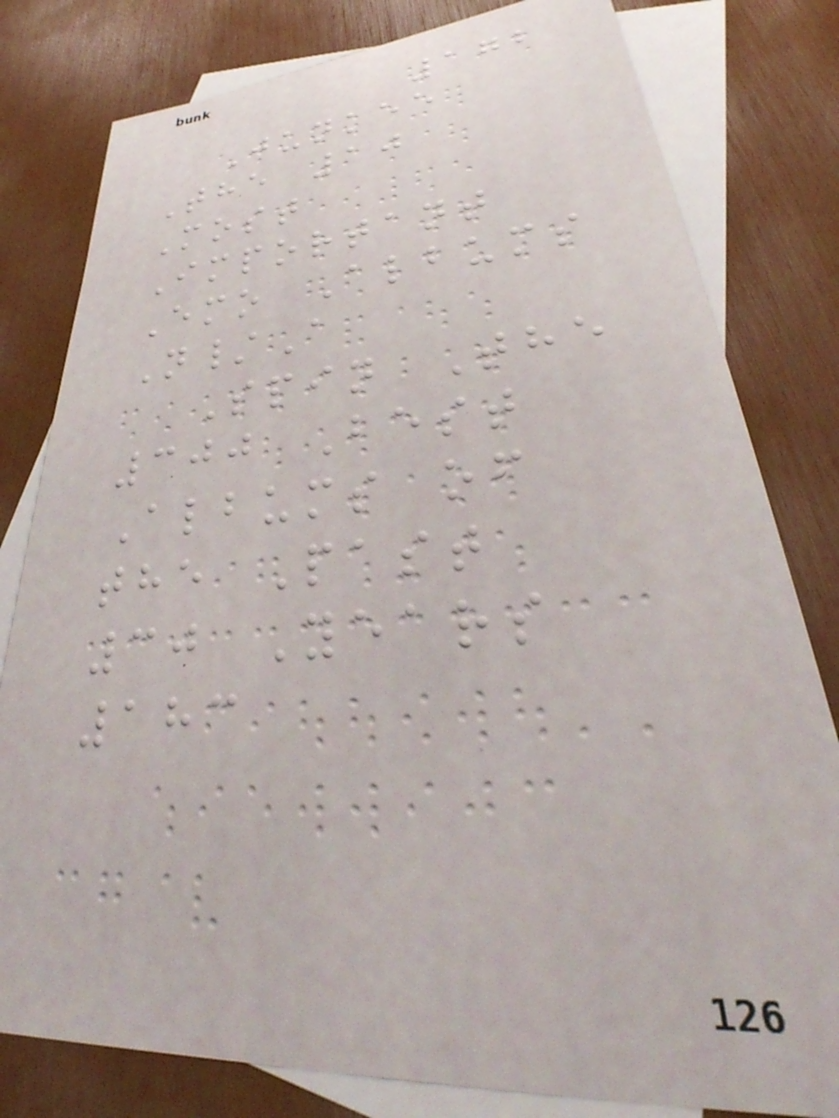172
Junkee
The 10
Most
Important
Emo Albums
N/A
Spin The
300 Best
Albums of
the Past
30 Years
183
